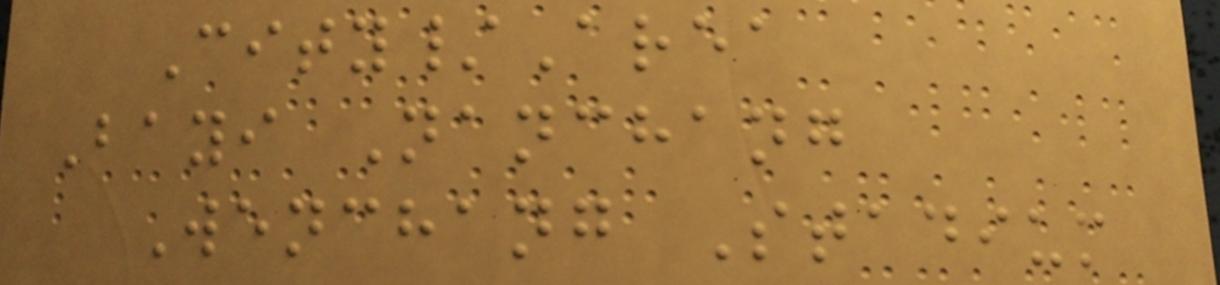City/Area
Bayi Nanchang
Wenchang Stadium
